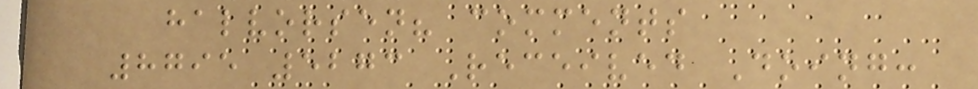halvorsen? comments
8795 5273 Received Doing:
